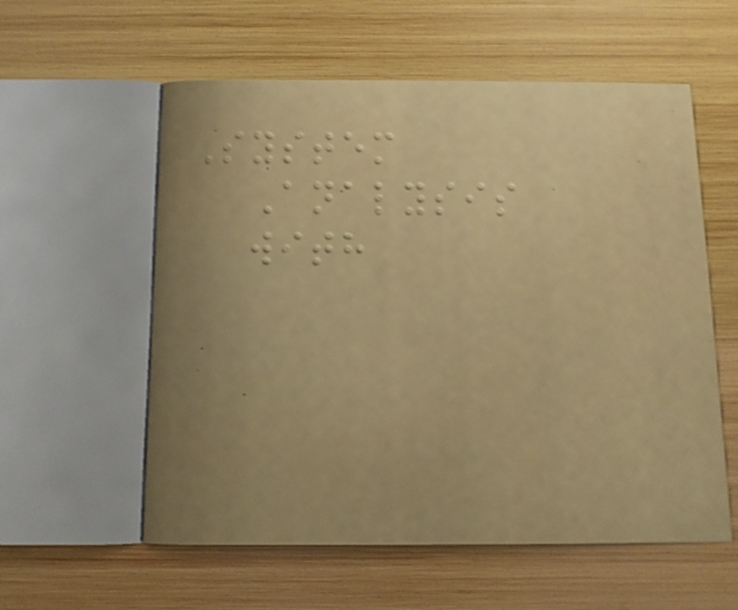System
Analysis
with
